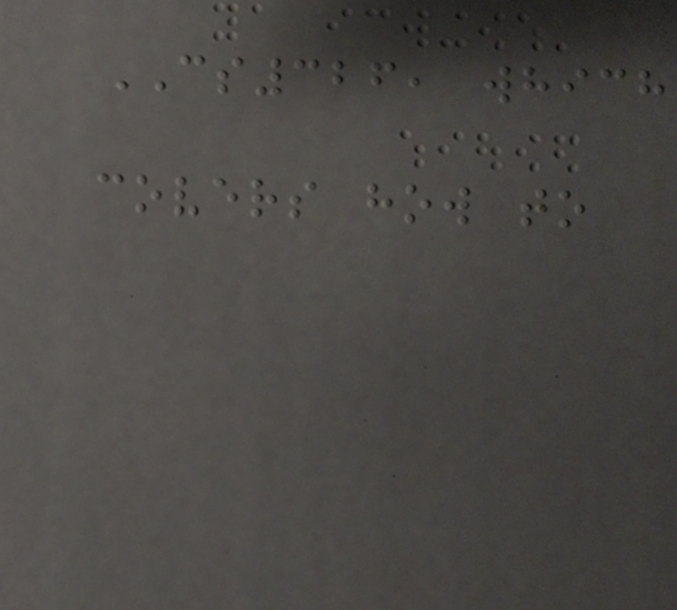CS326, which
covers how to
